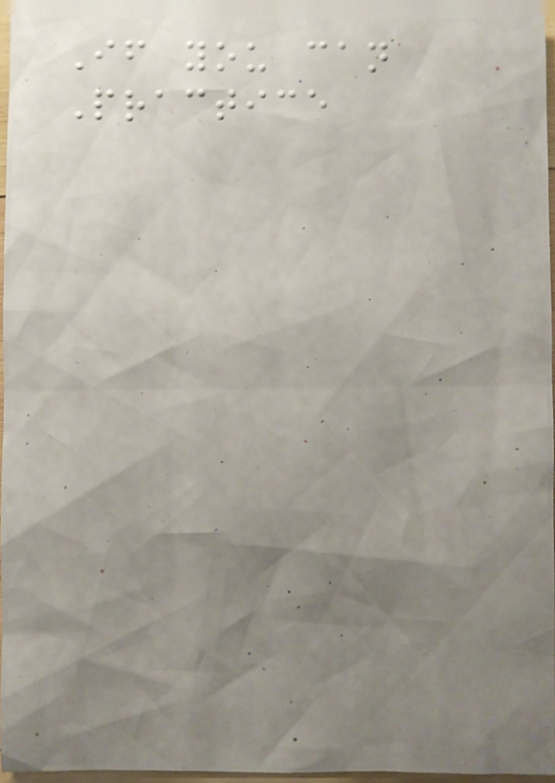If you can
Practice
